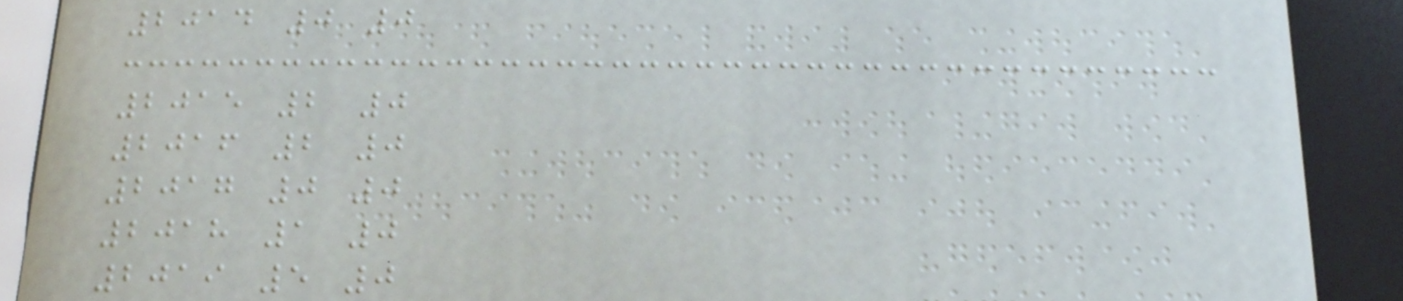2014 0 0
2015 2 0
2016 2 0
2017 0 0
2018 1 0
2019 5 0
